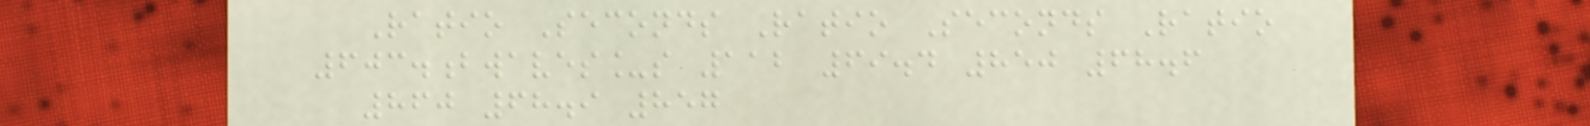Ratio Seconds Ratio Seconds Ratio
603.bwaves_s 112 69.4 850 68.6
860 68.9 857
